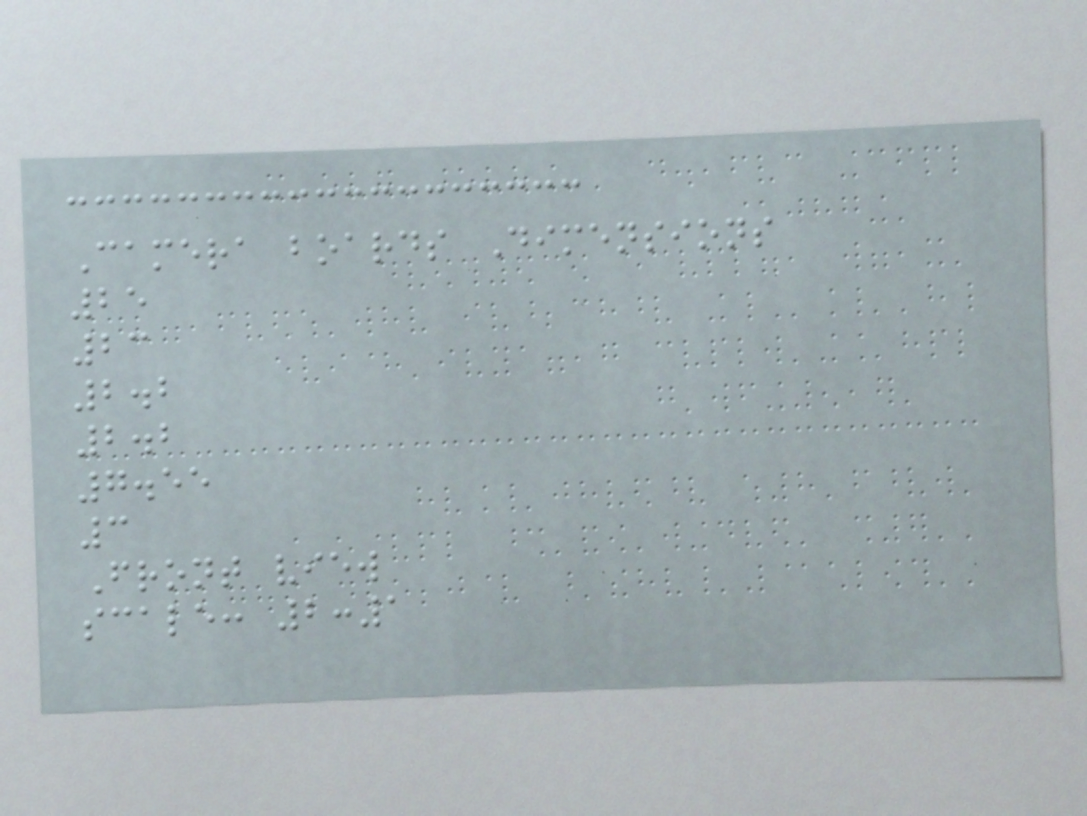Camera boards Dimensions
25
23
2.2
2.2
7.55
3
Front view
scale: 2:1
